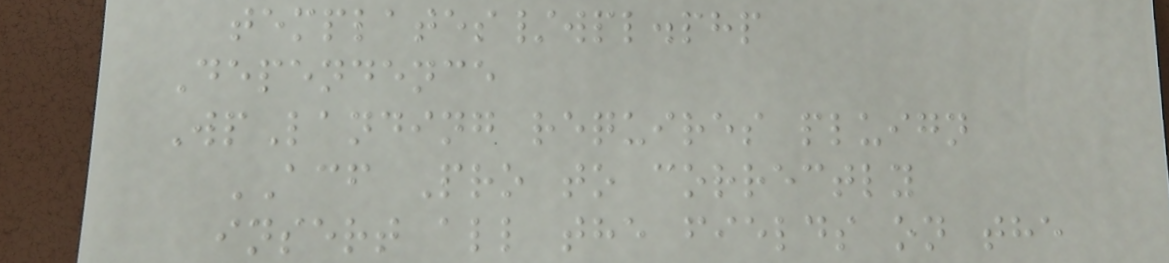templates/wpl.php
Dependence
WpLanding requires pluign
ACF Pro to correctly
insert all the fields on the
